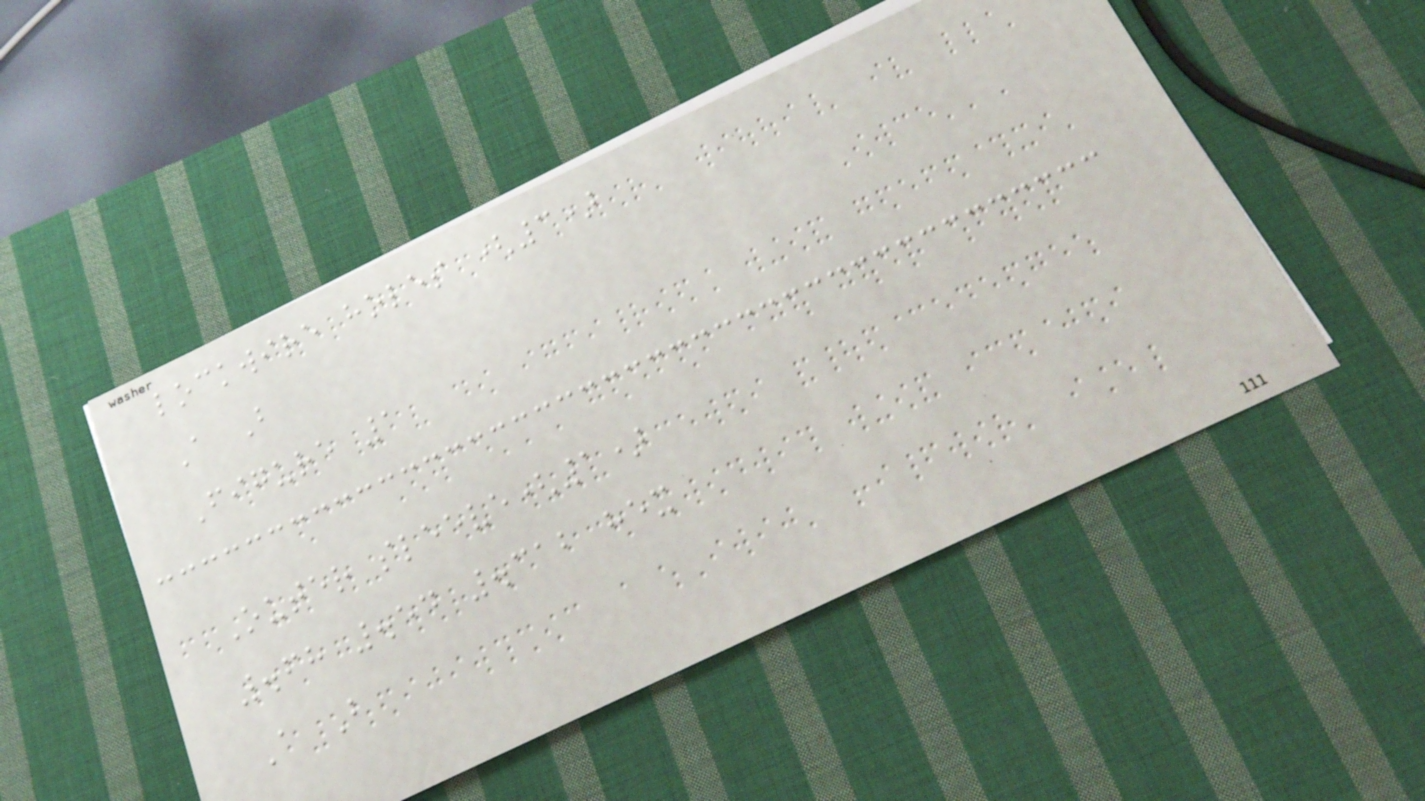lockwire holes (3)
A B
Figure 1
Outer sleeve(1)
.68 .54 .312 hex
A B
